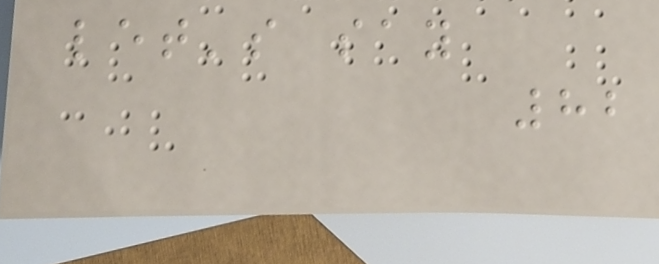let's say
82
